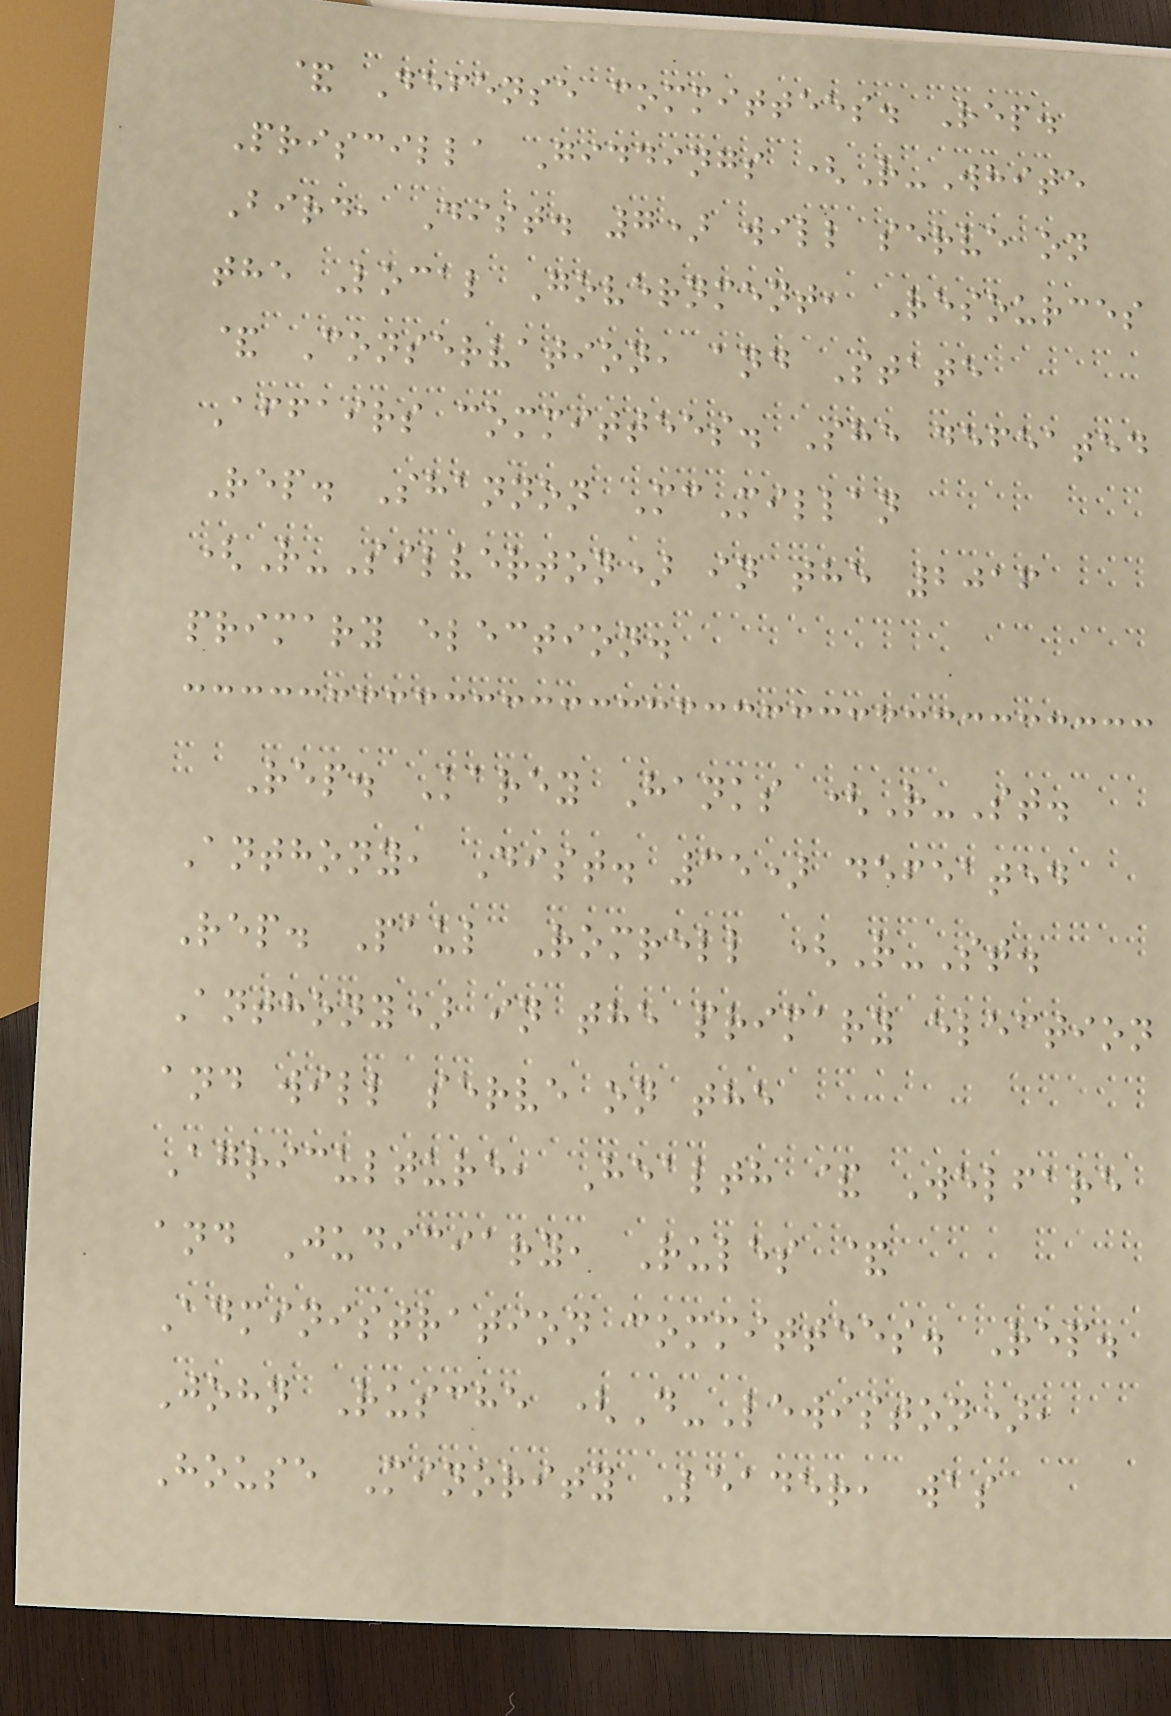& Defense committees. Rep.
Priscilla Giddings (R-White
Bird, Dist. 7) will serve on
the Local Government, Resources
& Conservation, and State
Affairs committees. She defeated
Rep. Shannon McMillan
(R-Silverton) in the 2016
primary election.
Rep. Karey Hanks (R-St.
Anthony, Dist. 35) defeated
Rep. Paul Romrell (R-St.
Anthony) in the primary election
and will serve on the
Agriculture, Health & Welfare
and Judiciary, Rules &
Administration committees. Rep.
John Rusche (D-Lewiston),
House Minority Leader, was
